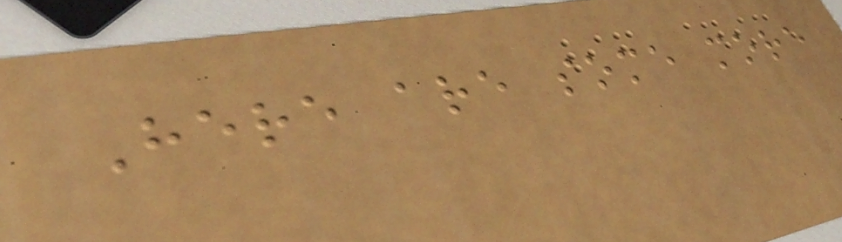Here are some more
